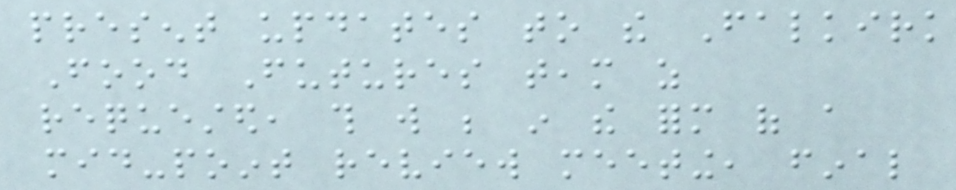present updates to the Falkirk
Food Futures team as
requested, this will be in the form of a
mid-point review meeting, final
